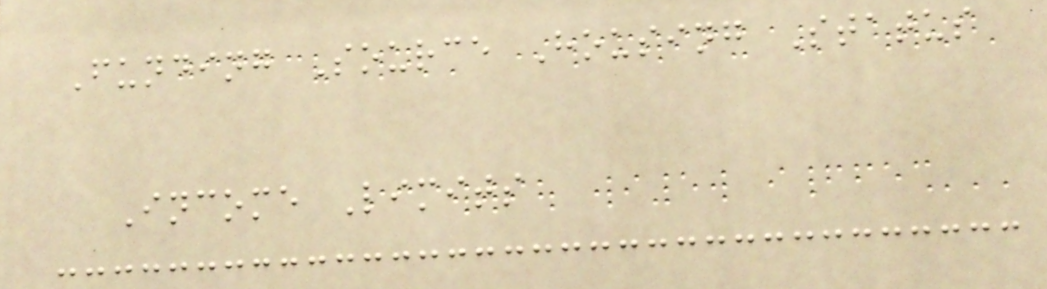Funding Source Housing Status
Income Limits
